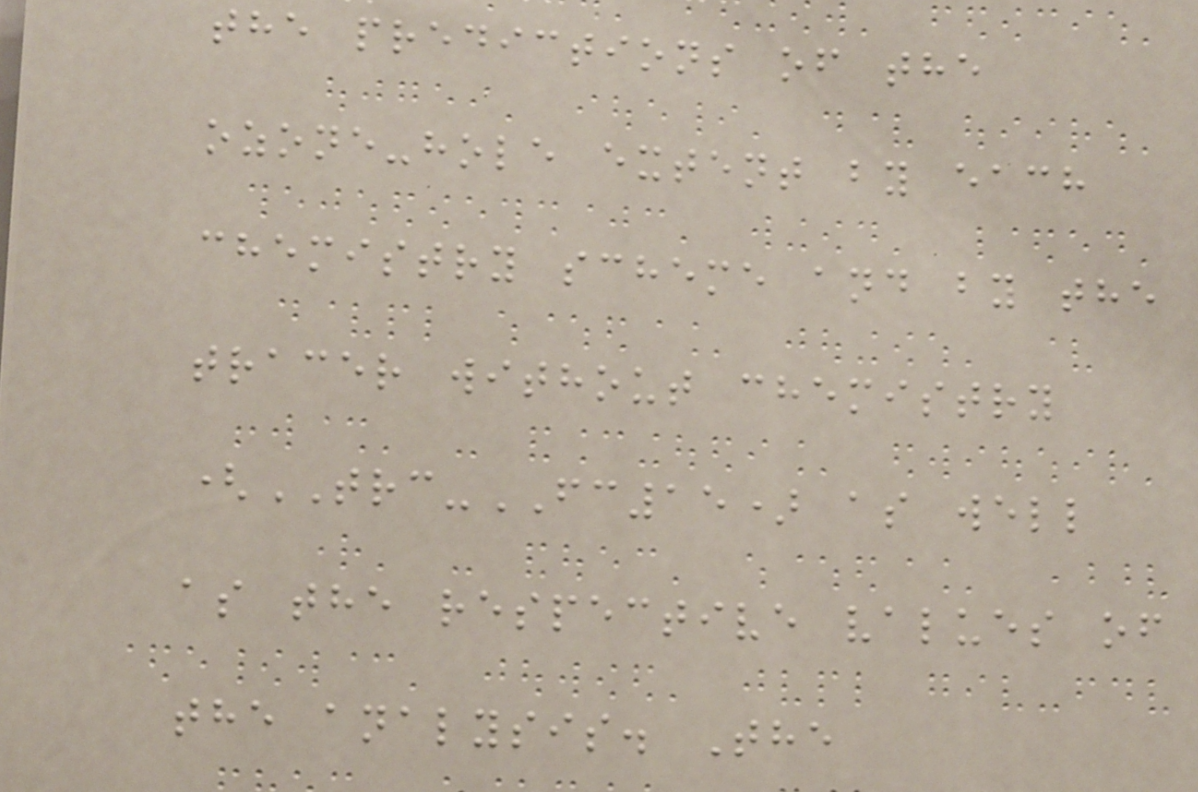the predictions of the
ozone-hole extent by each
chemistry scheme and by the
tracer without chemistry
(TRC-FC15) as well
as the respective values of
the analysis. The
